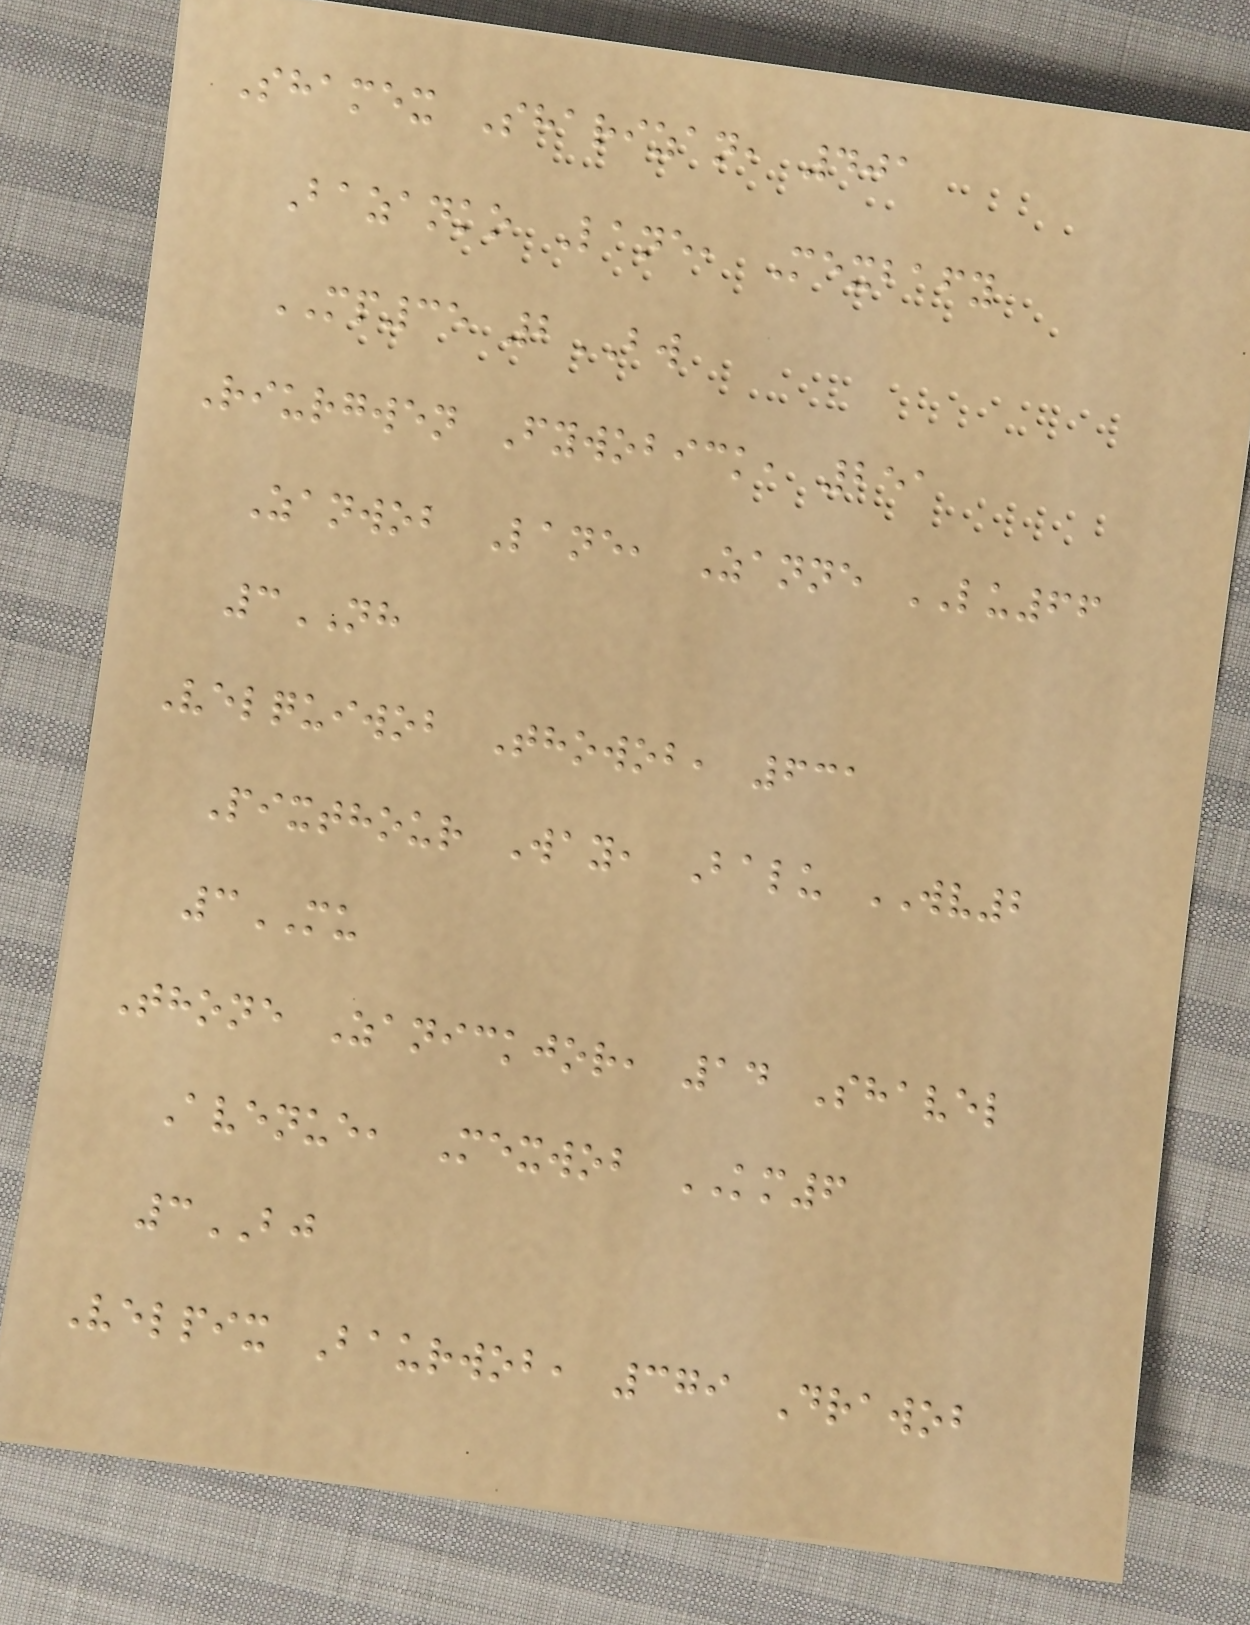Shamex Sharizan, 401
Bazanko Lane, Mexbafy
MP35 2BW
Riurgwen Fywobick, 251
Zanwob Lane, Zanne LU66
3NH
Velquiwob Thowob, 631
Pixthour Way, Balu WV2
3MU
Thone Zanickjor, 14 Shavel
Avenue, Mexwob KM6
3BJ
Velpix Baurwob, 379 Drawob
